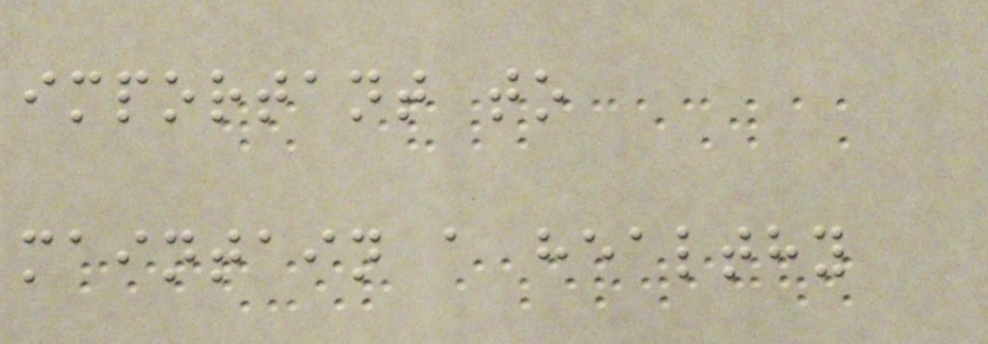important to
maintain a healthy
